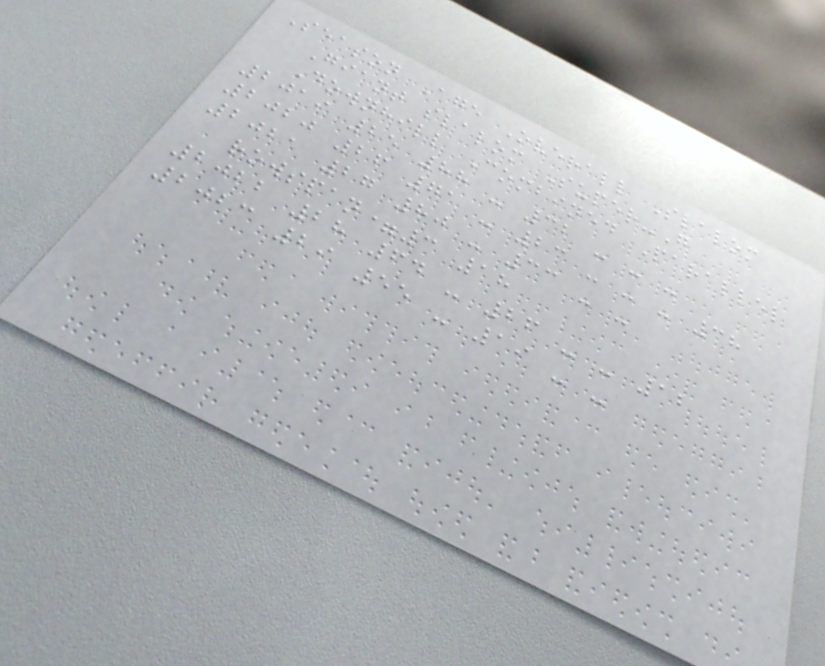Season Age Overall Slalom
Giant slalom Super-G
Downhill Combined Parallel
2019 25 88 - 32 - - -
2020 26 71 - 23 - - - 38
2021 27 80 - 33 - -
rowspan=3 18
2022 28 64 - 26 - - 12
2023 29 55 - 19 - -
